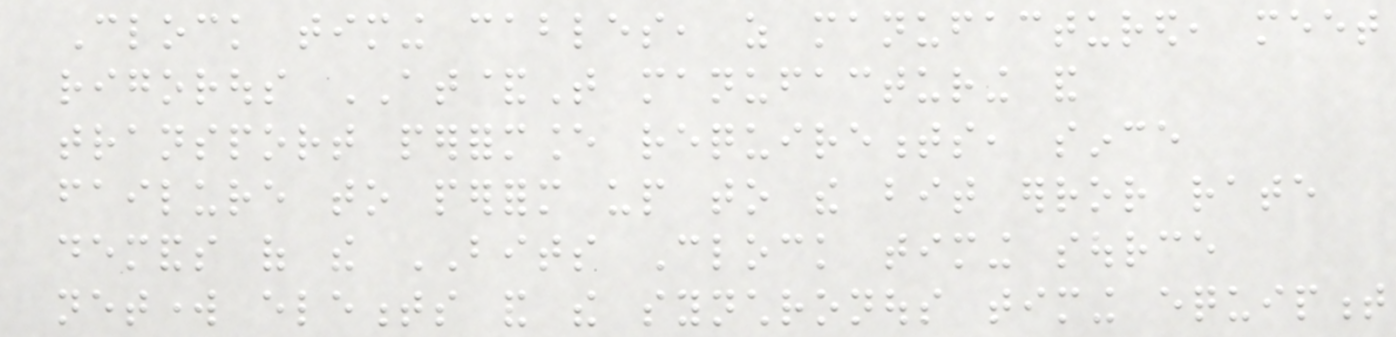Clock timing cables, as manufactured, meet
rigorous AT&T manufacturing and
transport performance requirements, since
failure to perform up to the bit error rate
demands of the BITS Clock timing source
network elements and the synchronous timing equipment
